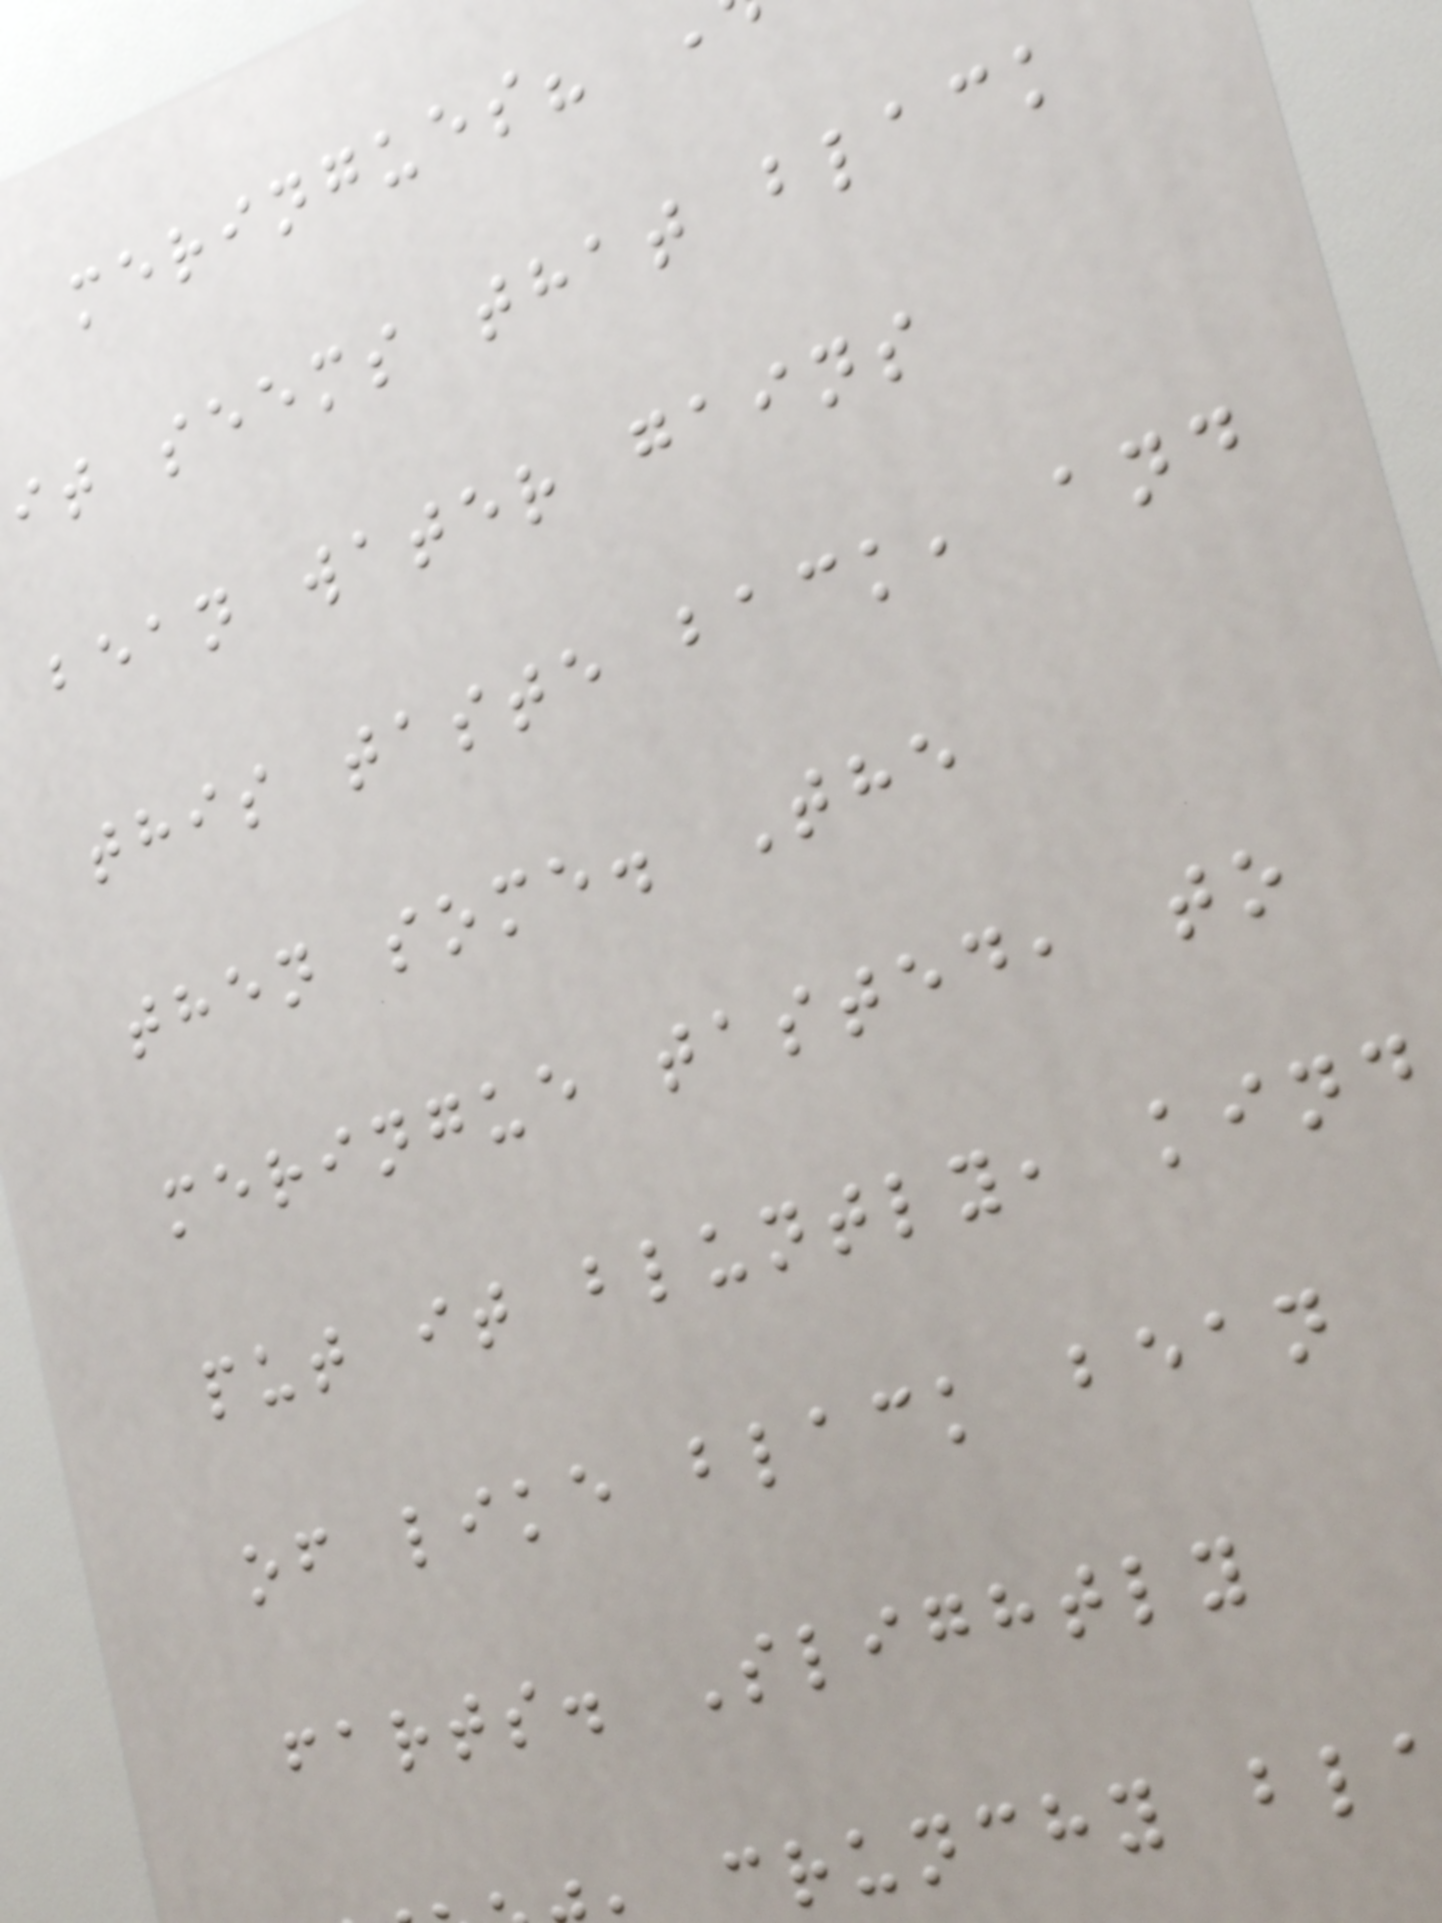meringues?
it seems that black
bean water gains
this taste back, and
then some. The
meringue tasted, to
put it bluntly, kind
of like black bean
farts. Slightly
crunchy bl
